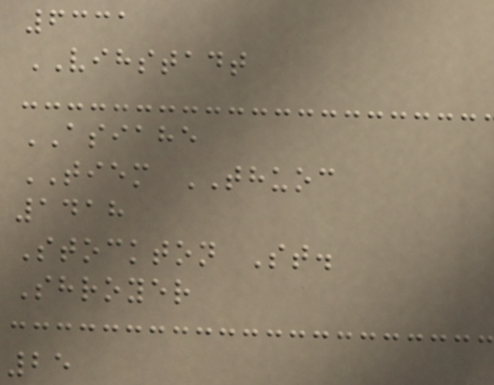6331
VIHSTADT
ASIAHE
TIEM THUOC
1418
Stockton St.
Shroyer
25
